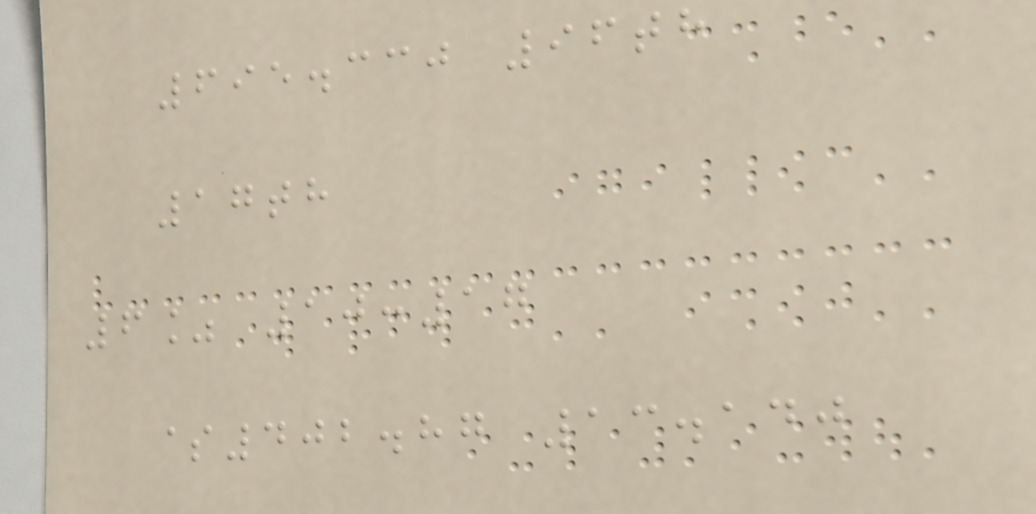695.330 96th
17th
6% 10:17
$402.87 13.140
